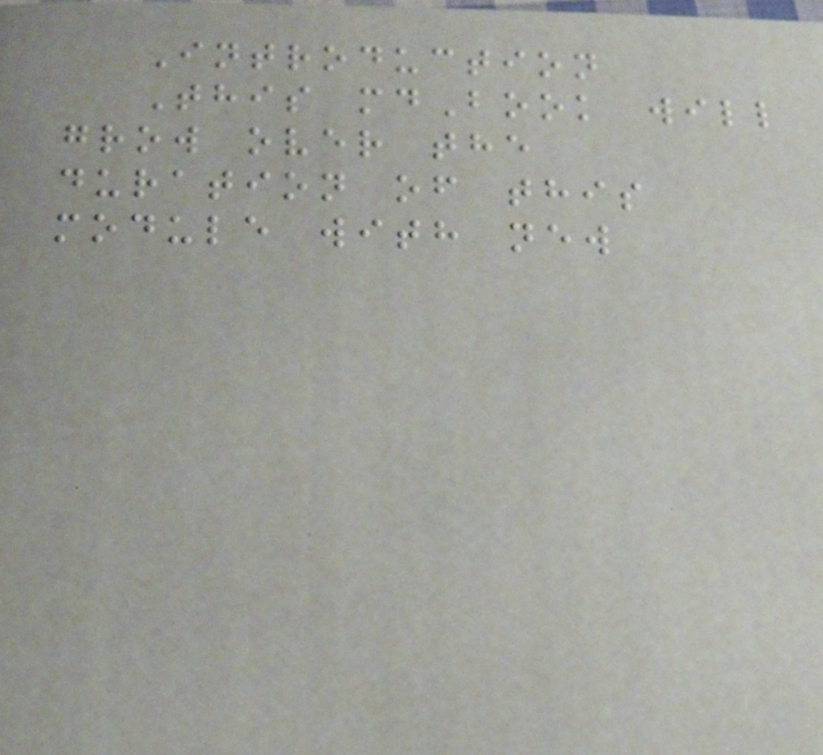Introduction
This mdBook will
grow over the
duration of this
module with new
